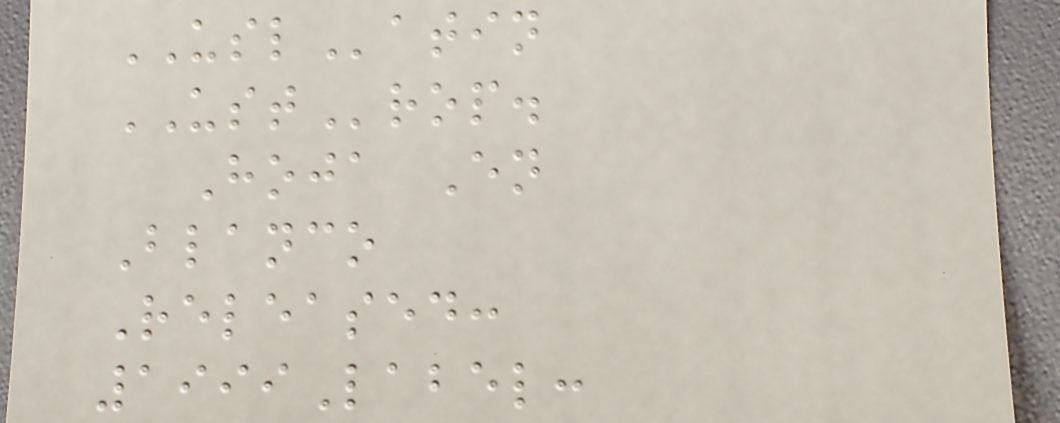USLatin
USTrop.
Hoja En
Blanco
Released:
1999Label:
